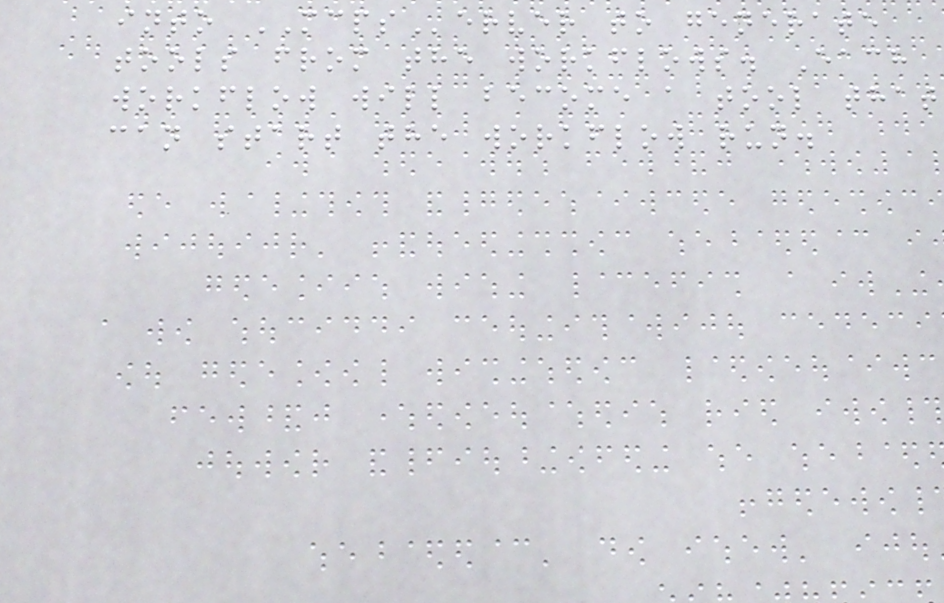into MCPServer to generate
tools from the workflows. Each
workflow will become a tool that
can start the workflow run.
